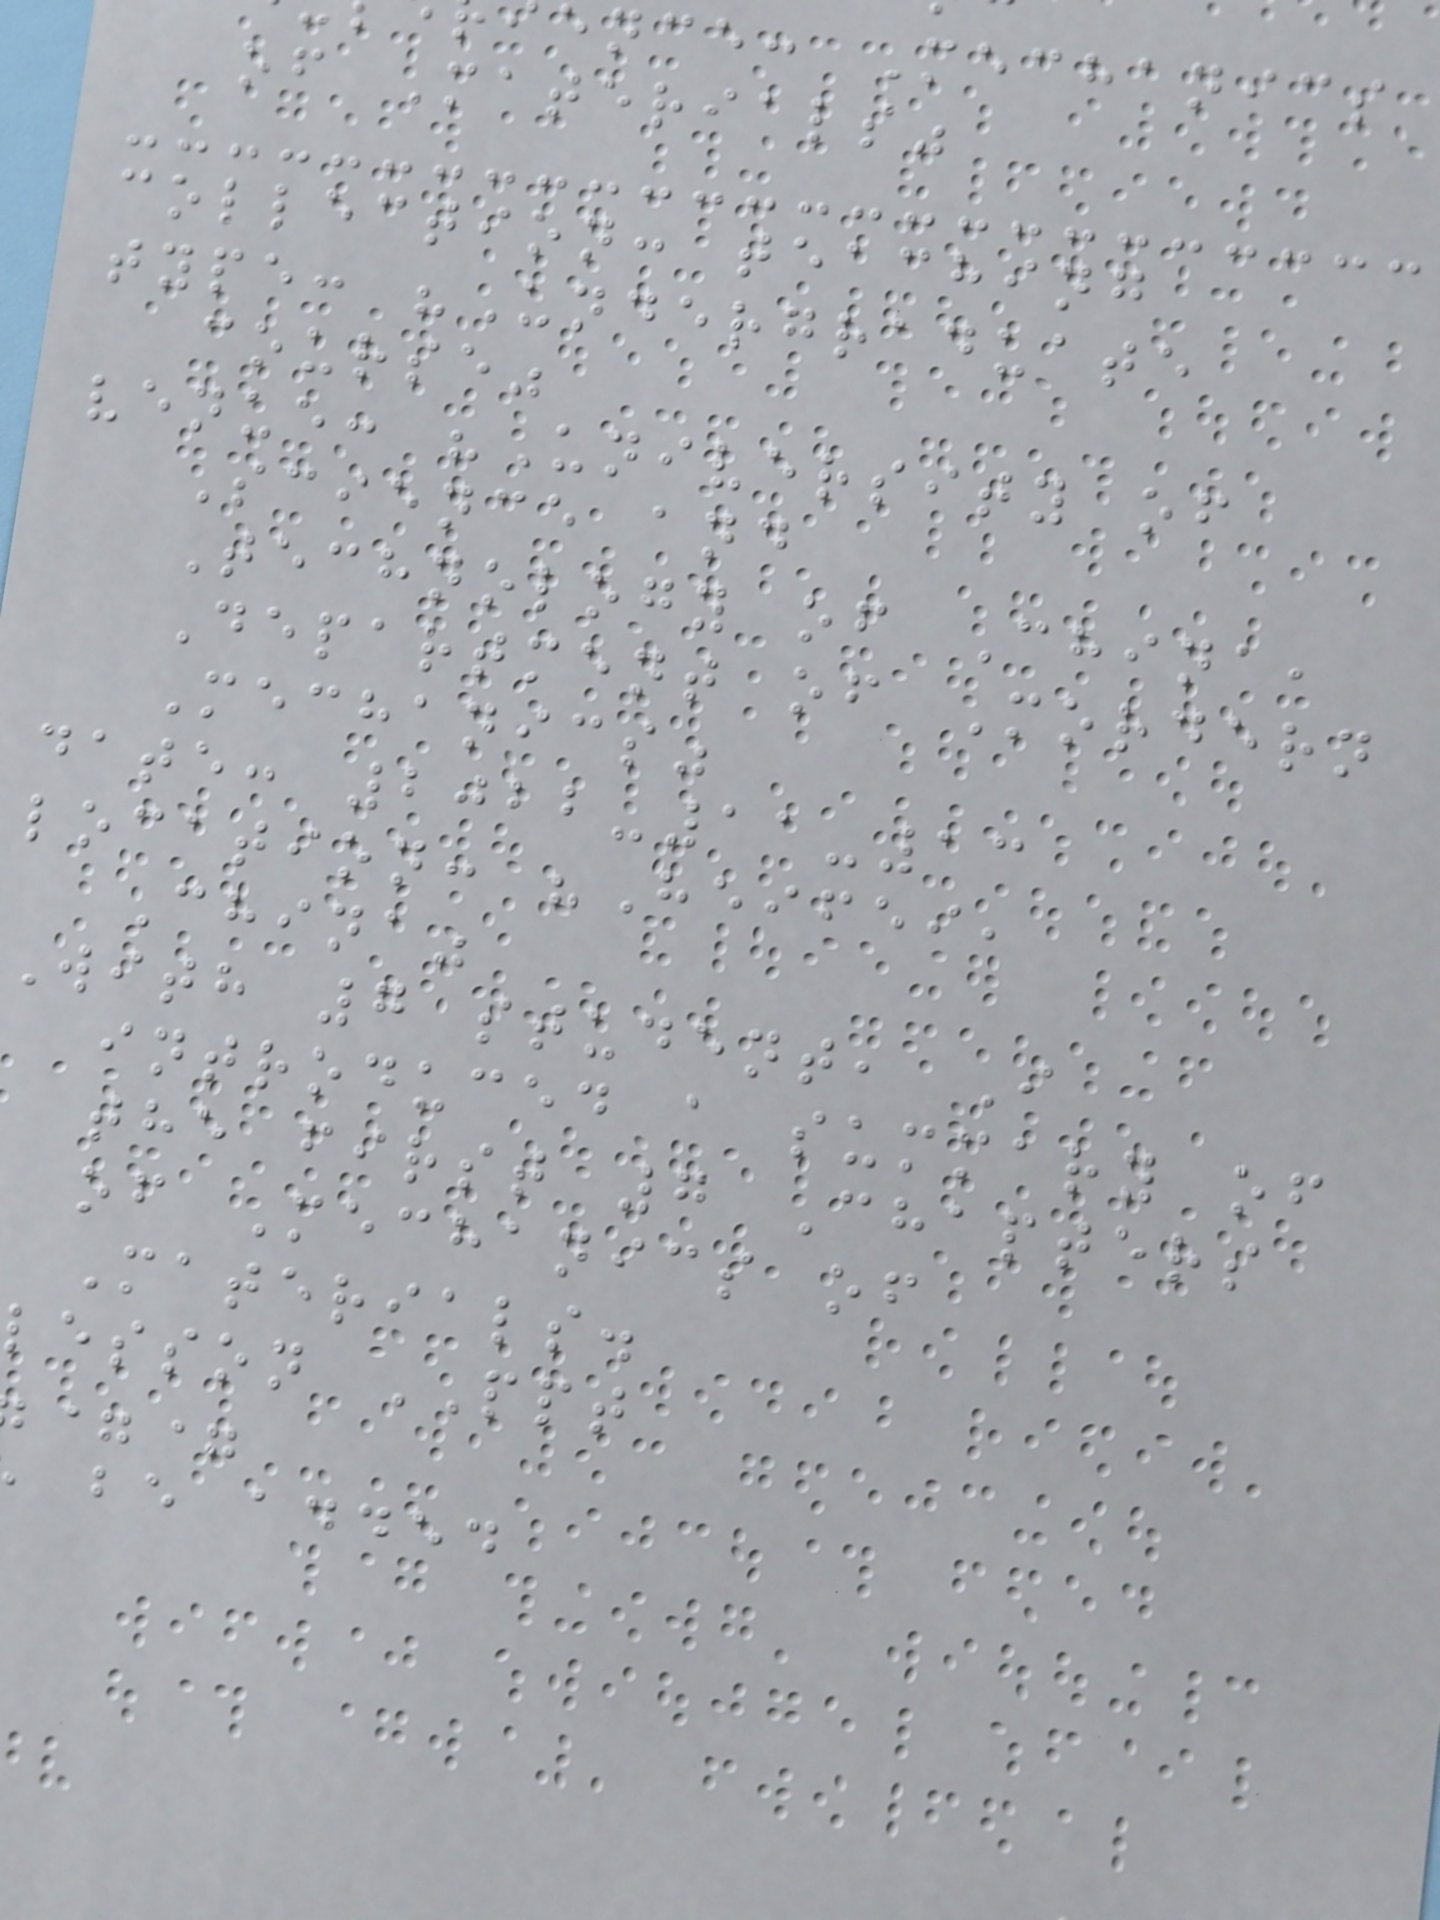ence: Mechanics
of Materials"
collection: teaching
type: "Undergraduate
course"
venue: "University of
Science and
Technology of China,
Department of Mordern
Mechanics"
date: 2022-11-13
location: "Heifei,
China"
With 7 student, I
introduced a summary of
the first 7 Chapters
of Mechanics of
Materials.
lesson PPT
==
be added
